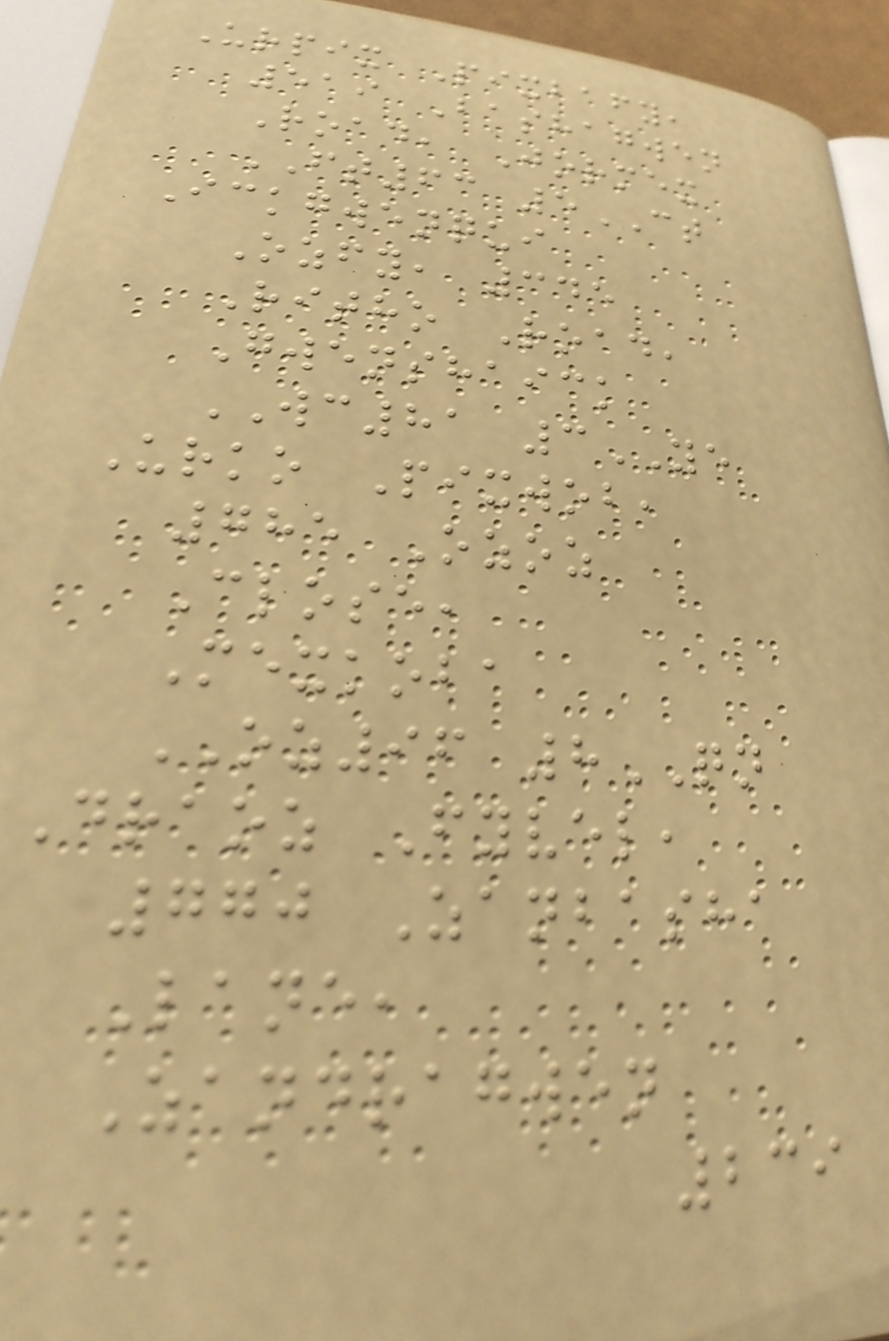Urpix Pixbafy,
519 Bashagwen
Road, Jormex
FT63 5CT
Ickgwenqui
Ozfy, 345
Ritho Road,
Gwenshaick
WC81 3YE
Urko Pixwob,
785 Ozoz
Close,
Mexkoba
OZ96 8QN
Draoz Fyvel,
770 Zanbasha
Lane,
Zandragwen
239
